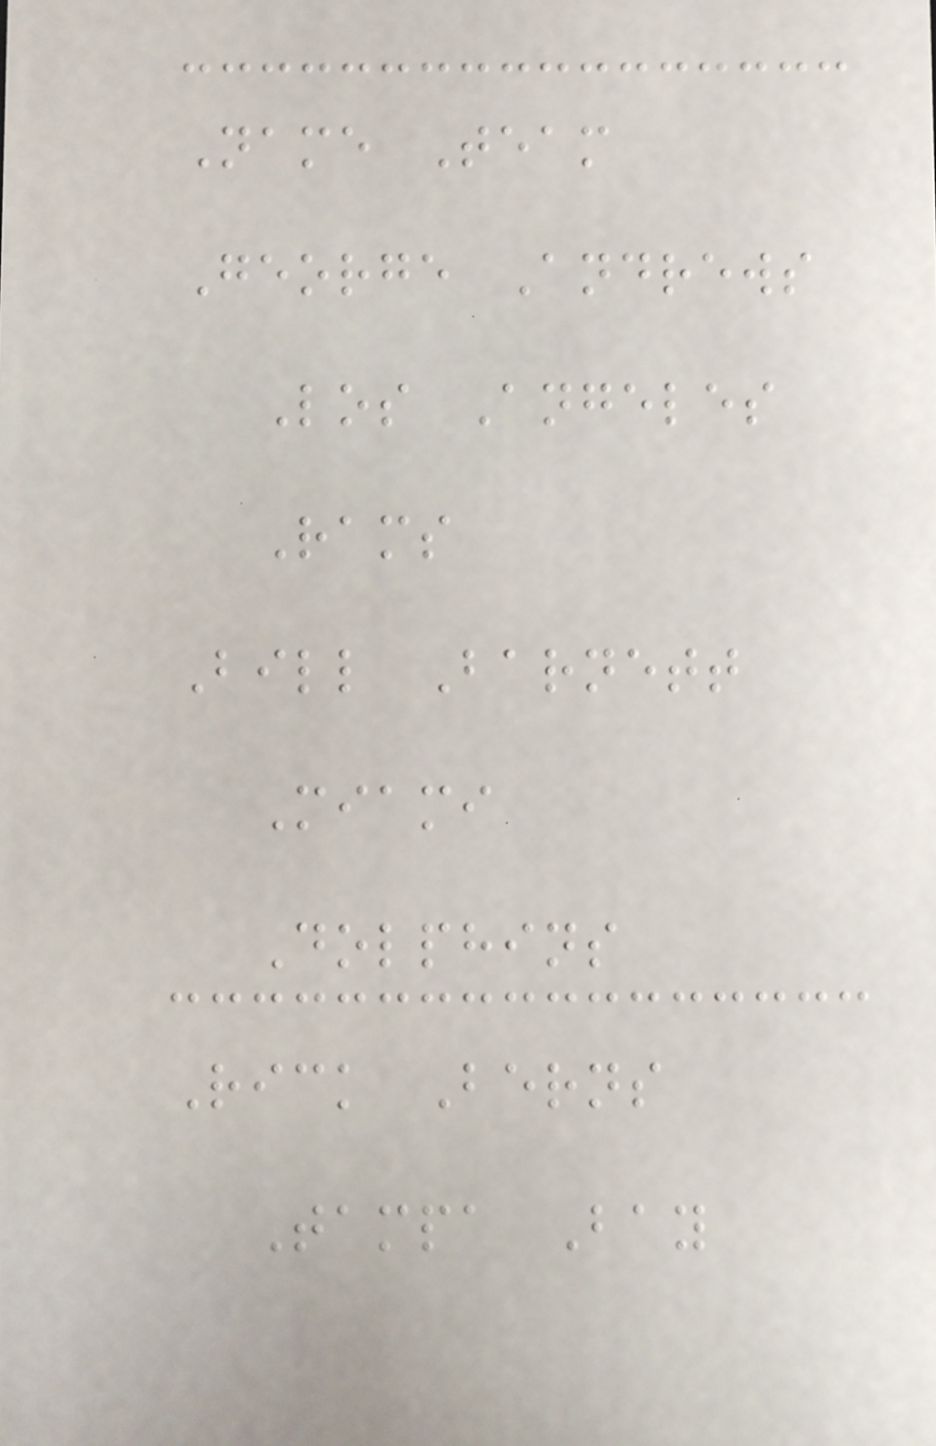Name Team
George Andrews
Los Angeles
Rams
Bill Barnett
Miami
Dolphins
Rick Berns
Tampa Bay
